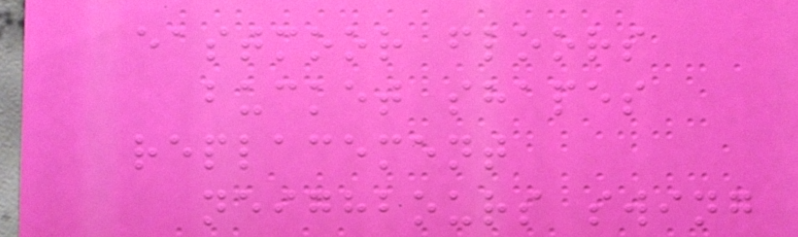eastmoor floors
bucket shapes
replacement
neighbours swing
